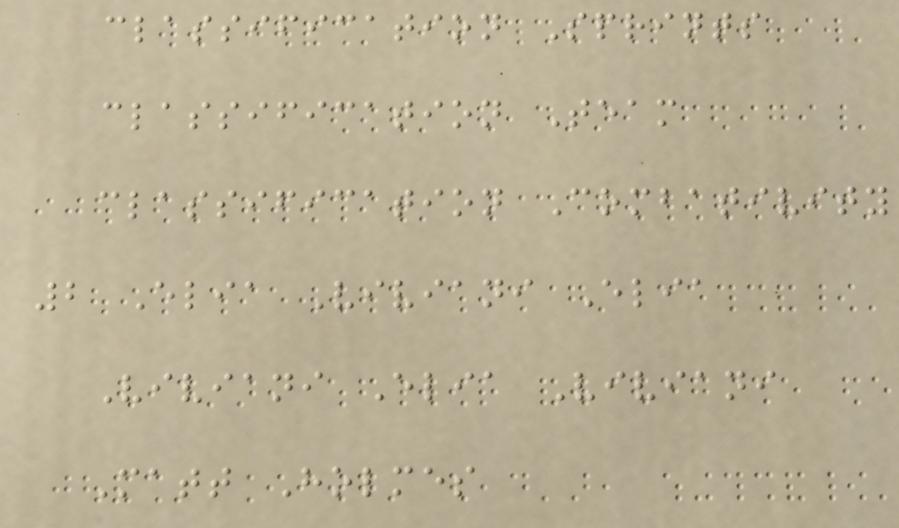classification Sprints
classification Team
classification Combativity
2 Elia Viviani Elia
Viviani Elia Viviani
Matt Holmes
